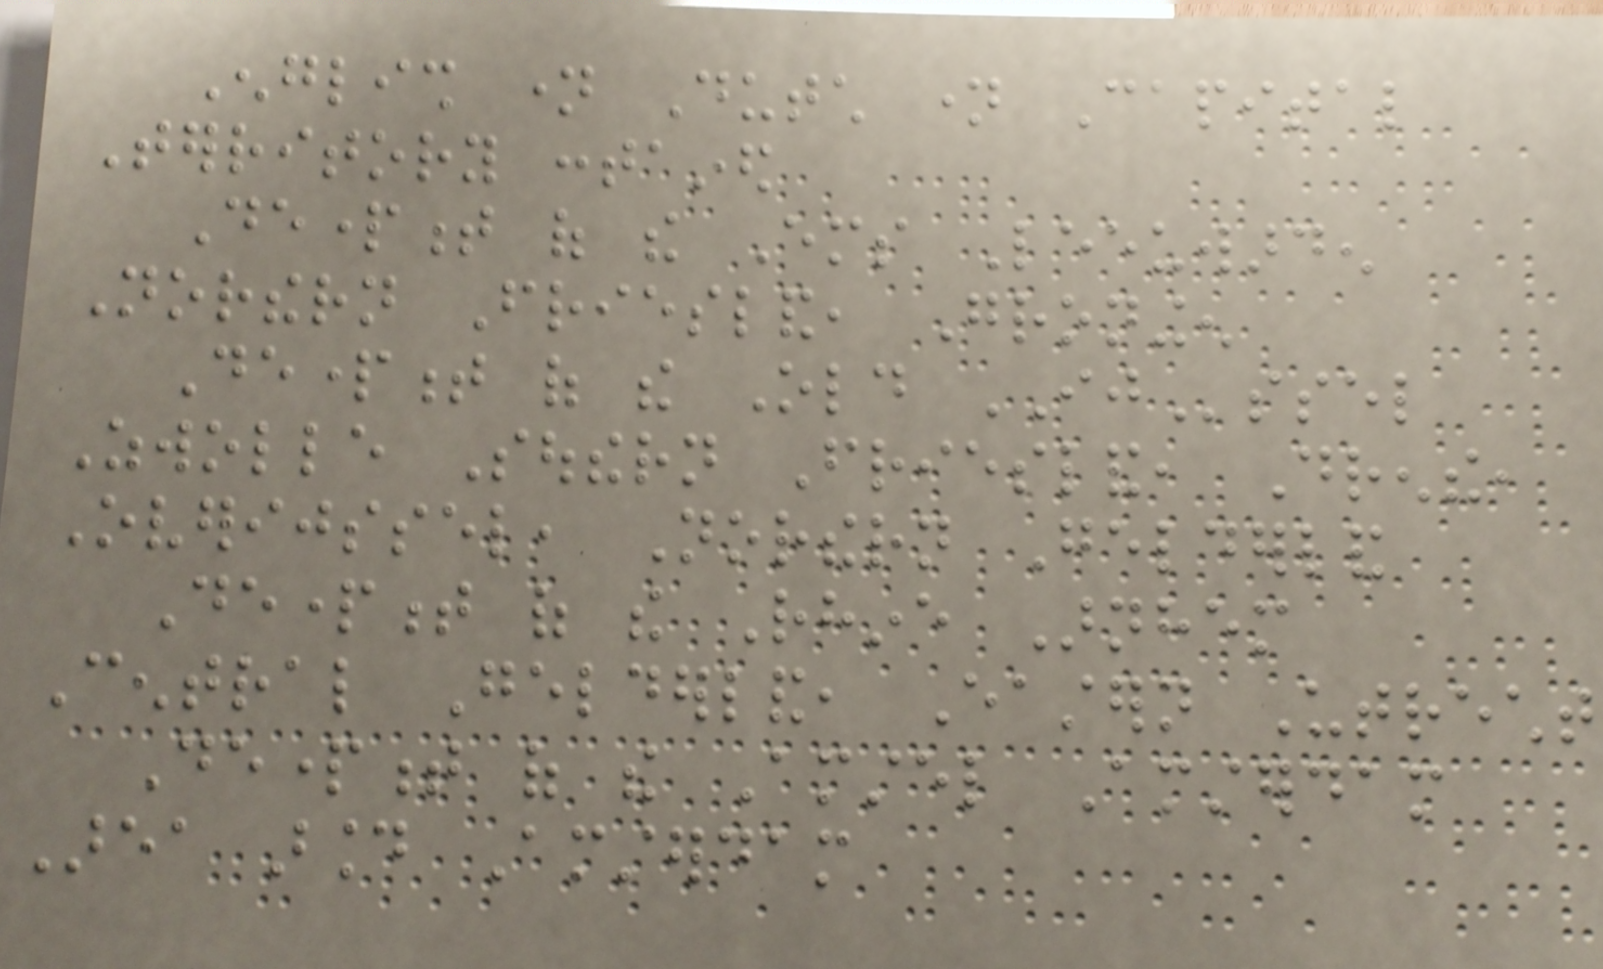English name Dutch name Capital
Territory contained
Department of the Ems Leeuwarden
Northern Friesland, Groningen
Department of the Old IJssel
Zwolle Southern Friesland, Drenthe,
Overijssel, Northern Gelderland
Department of the Rhine Arnhem
Central Gelderland, Eastern Utrecht
Department of the Amstel Amsterdam
Area around Amsterdam
